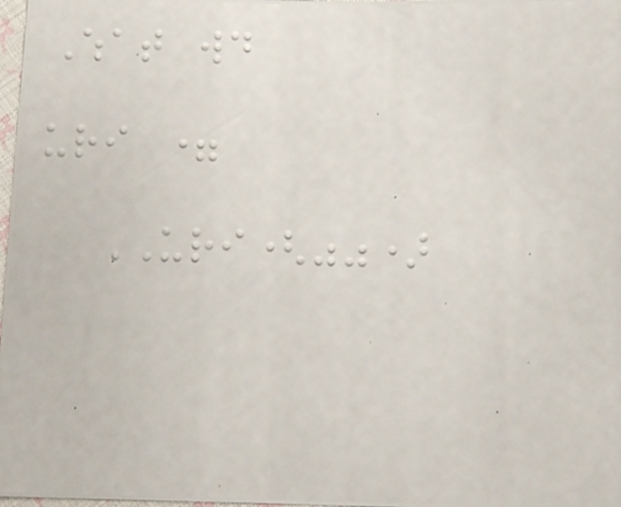What would
uri =
URI("")
